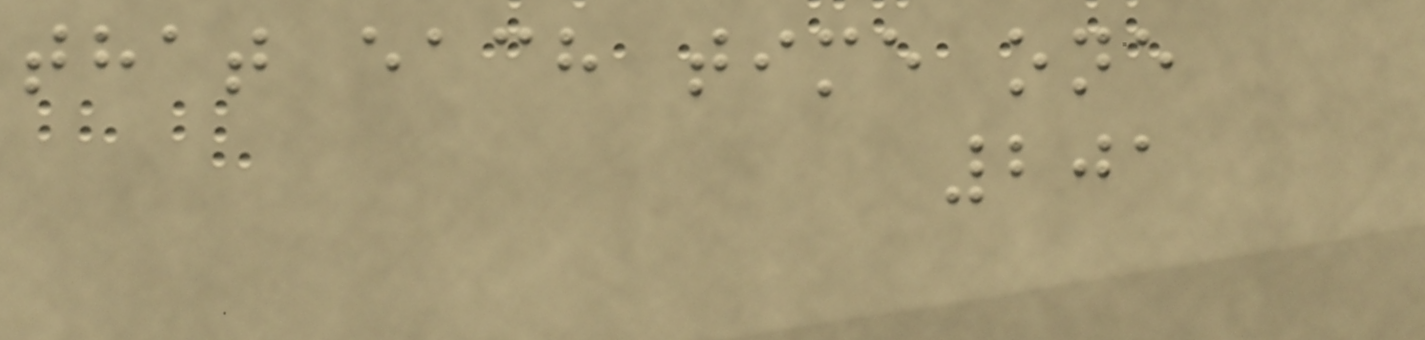that each time one
201
